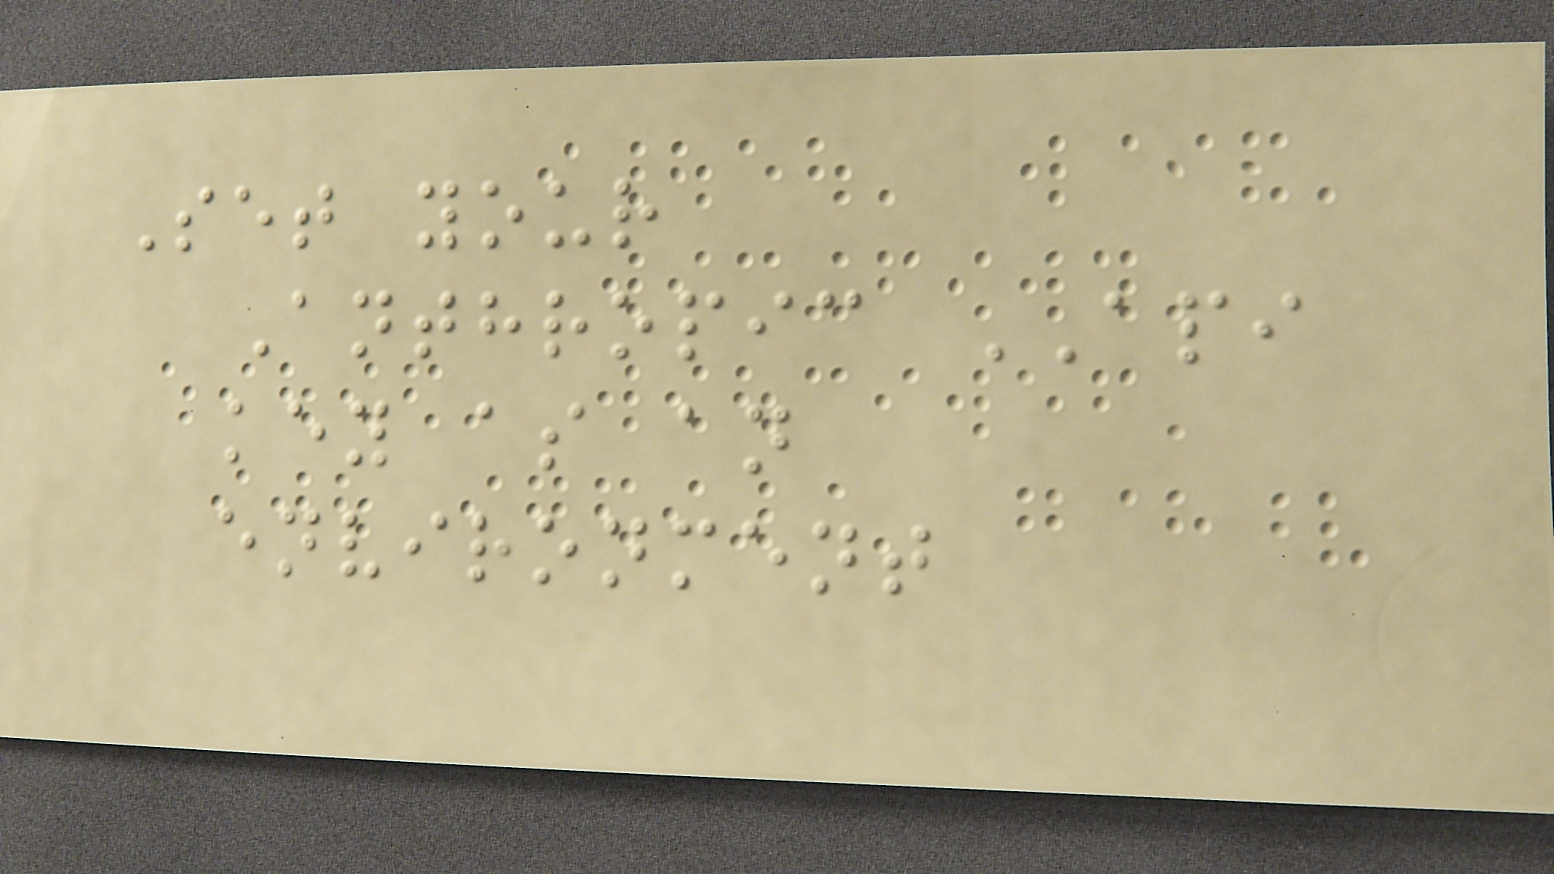Set your
Anthropic API
key as an
environment
